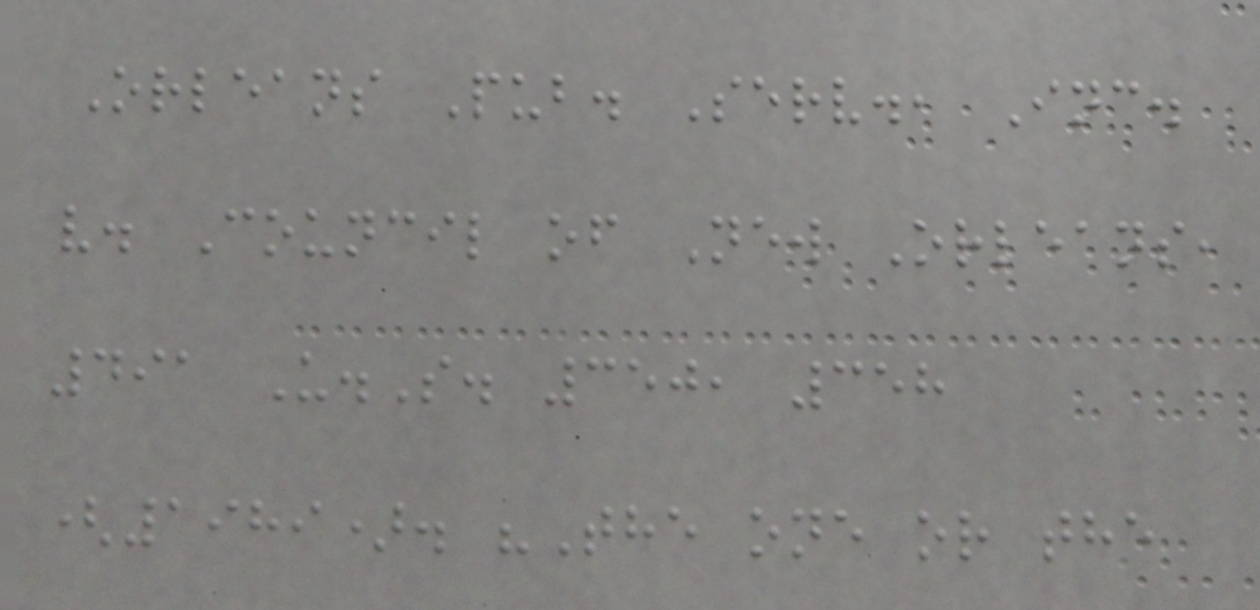Orleans Pub. Serv., Inc.
v. Council of New Orleans,
491 U.S. 350, 358
(1989). "The one or the
